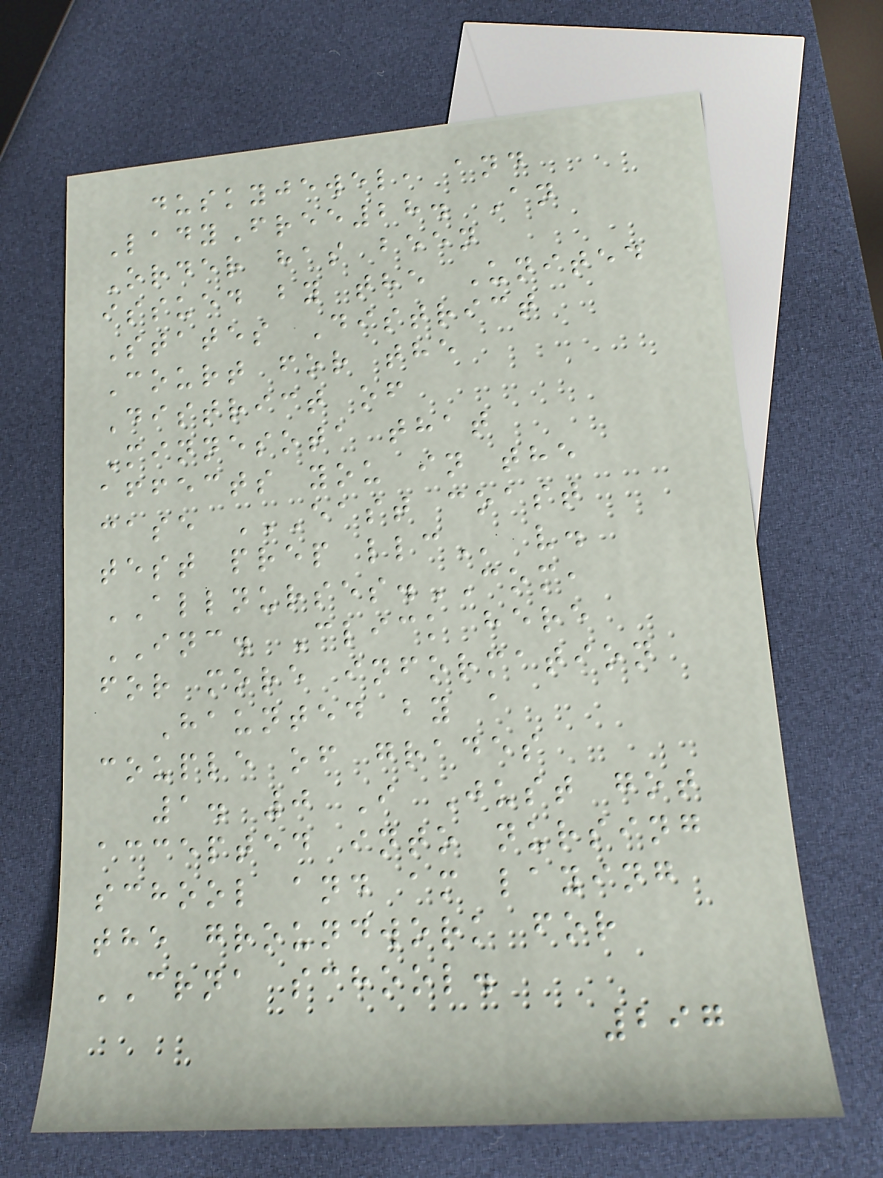duskyjewel, and
LadyFree28. An
Order has been
issued by the United
States District
Court for the
District of
Minnesota that
affects you in the
case EAST COAST
TEST PREP LLC v.
ALLNURSES.COM,
INC. Click here
for more information
Haunted by a
couple of grades
1. 0 I Just got
accepted into nursing
school and am laying
the groundwork for
CRNA school.
297
